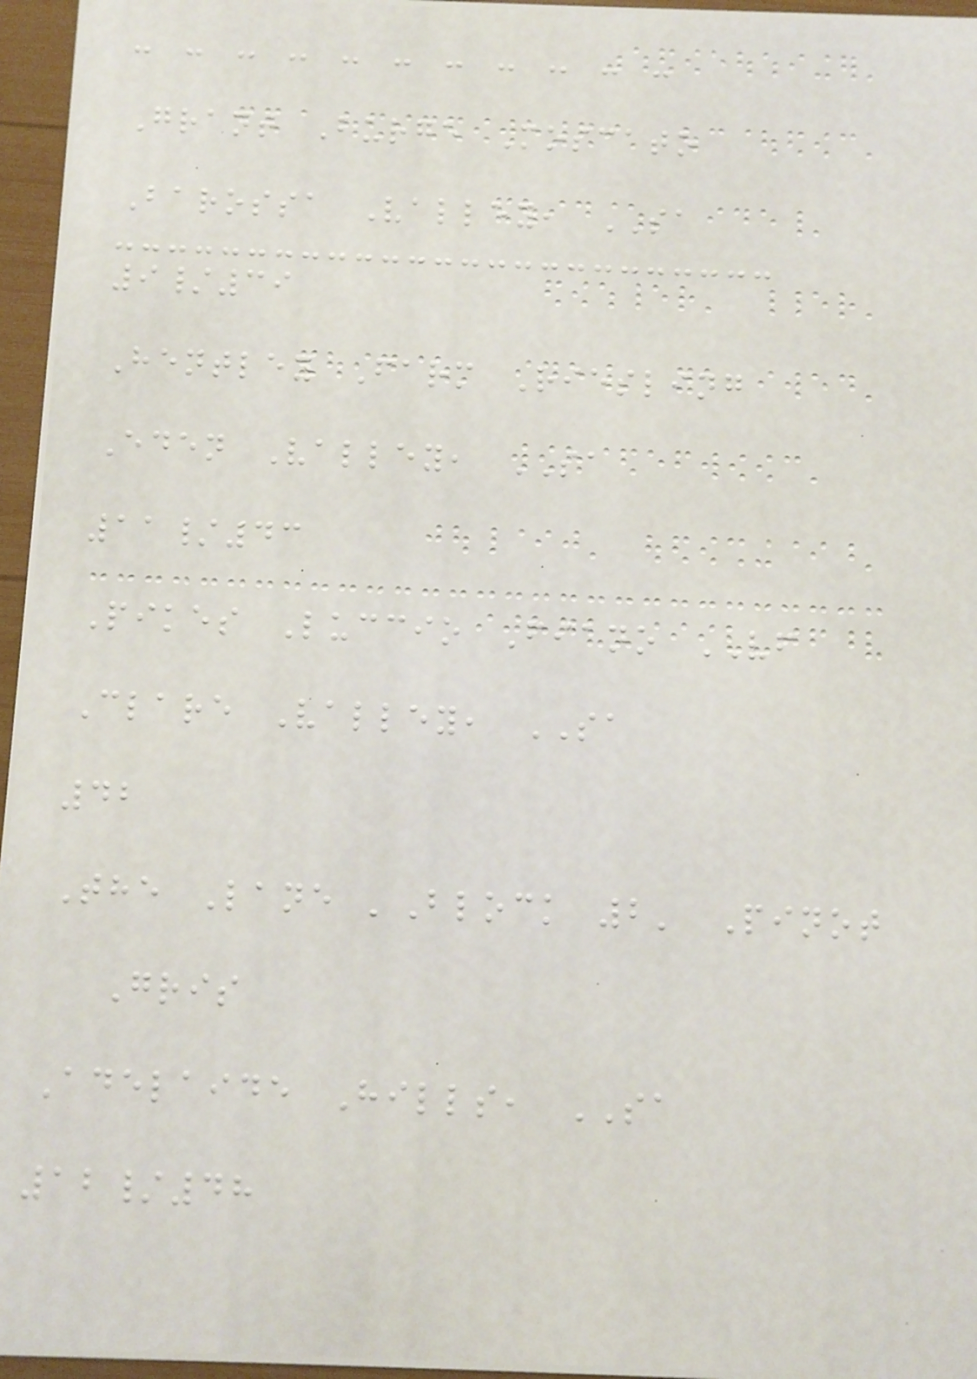- - - - - - - - - - -
Grant Burge Moscato
Barossa Valley, SA
9/39
Hentley Farm Riesling
Eden Valley, SA
11/43
Pikes Luccio Fiano VF
Clare Valley, SA
42
The Lane 'Block 2' Pinot
Gris
Adelaide Hills, SA
12/48
